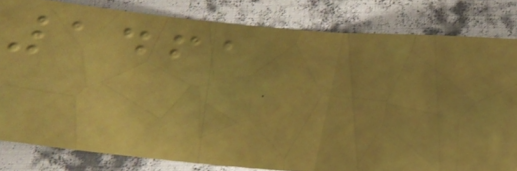1461
